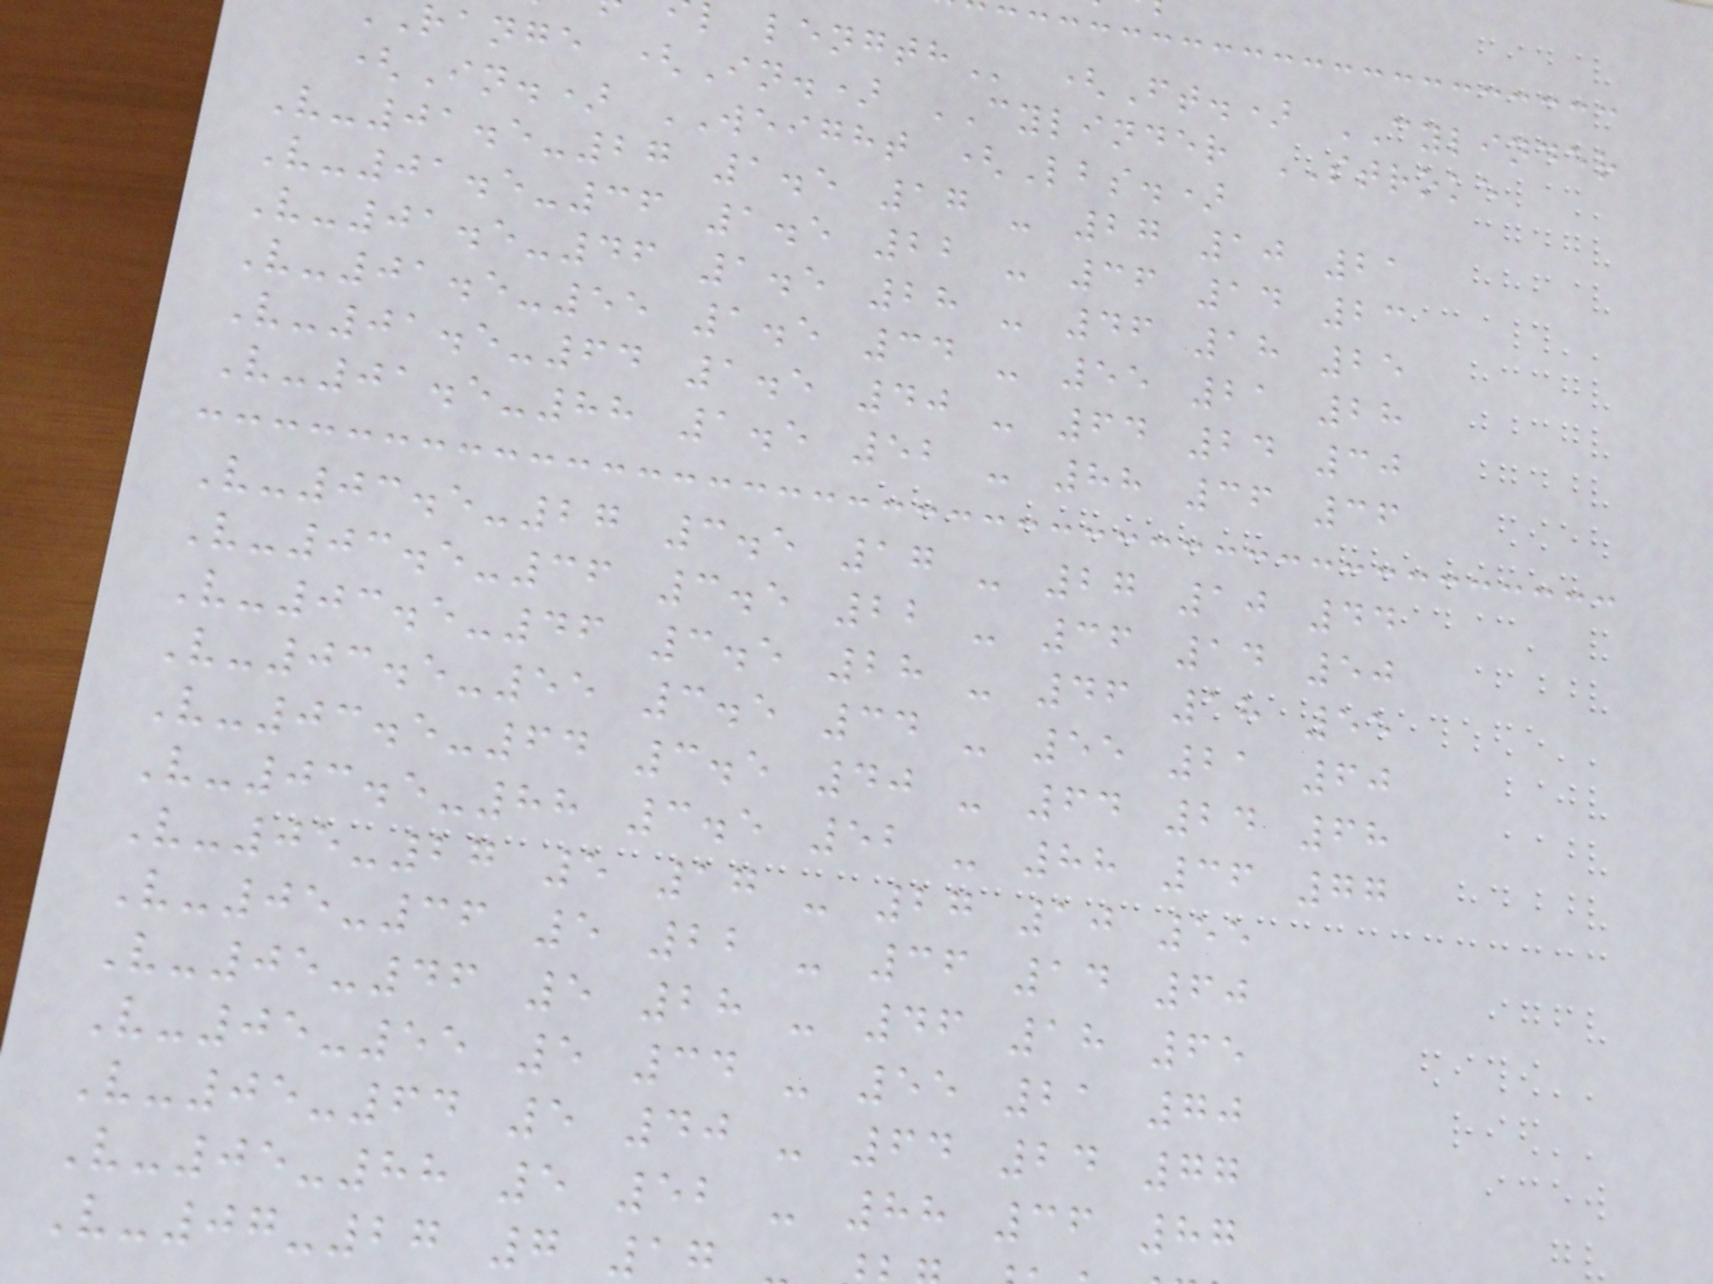range (In.) CYLINDER STROKE
(In.) WEIGHT (Lbs.)
V-01.5-27 1.5 17 - 27 10 21
V-01.5-36 1.5 22 - 36 14 23
V-01.5-46 1.5 28 - 46 18 25
V-01.5-55 1.5 34 - 55 21 28
V-01.5-64 1.5 40 - 64 24 30
V-01.5-88 1.5 52 - 88 36 36
V-03.5-27 3.5 17 - 27 10 44
V-03.5-36 3.5 22 - 36 14 50
V-03.5-46 3.5 28 - 46 18 55
V-03.5-55 3.5 34 - 55 21 60
V-03.5-64 3.5 40 - 64 24 68
V-03.5-88 3.5 52 - 88 36 77
V-05-27 5 17 - 27 10 55
V-05-36 5 22 - 36 14 60
V-05-46 5 28 - 46 18 65
V-05-55 5 34 - 55 21 70
V-05-64 5 40 - 64 24 77
V-05-88 5 52 - 88 36 87
V-07-27 7 1
